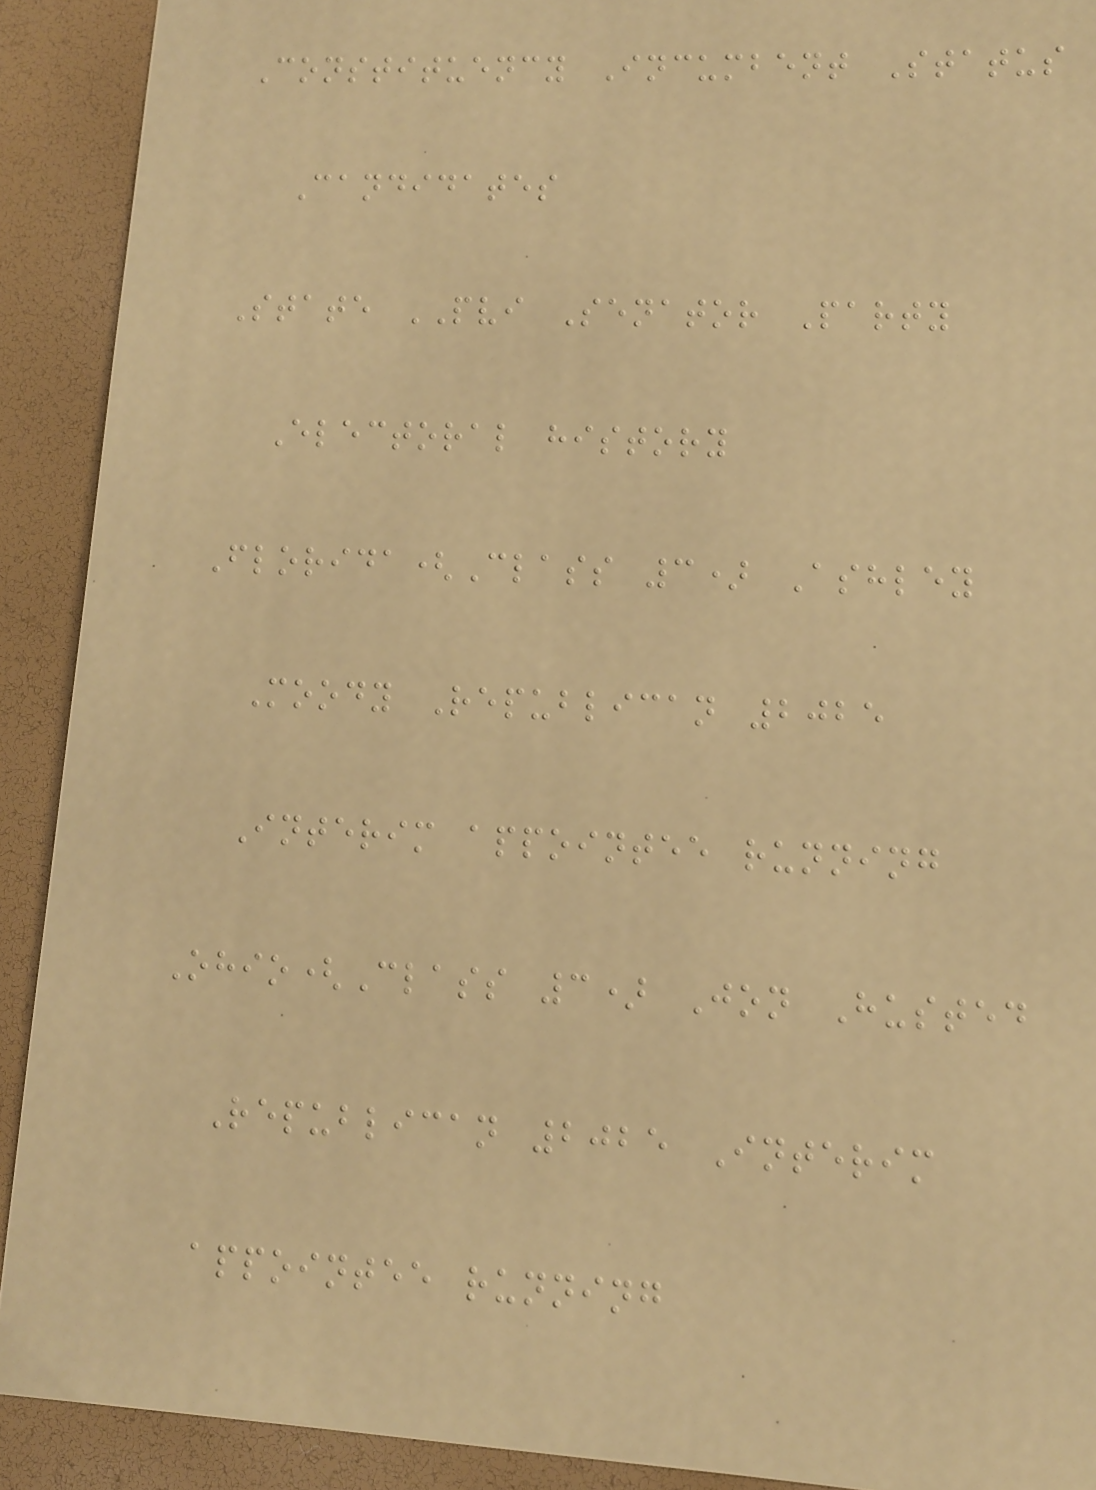Constituency Incumbent Status
Candidates
State PVI Senator Party
Electoral history
Florida(Class 3) Ashley
Moody Republican 2025
Interim appointee running
Ohio(Class 3) Jon Husted
Republican 2025 Interim
appointee running
